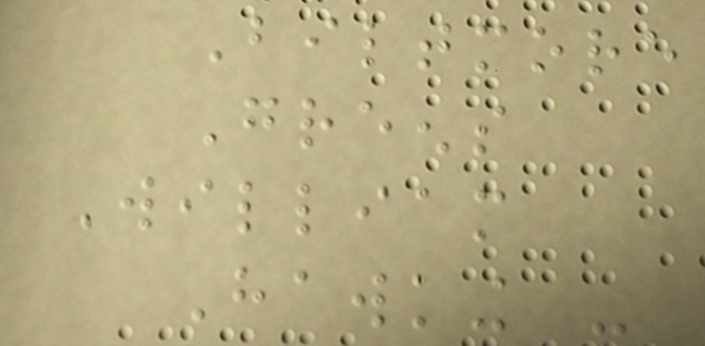Biltmore
Greens
William
Hawking -
